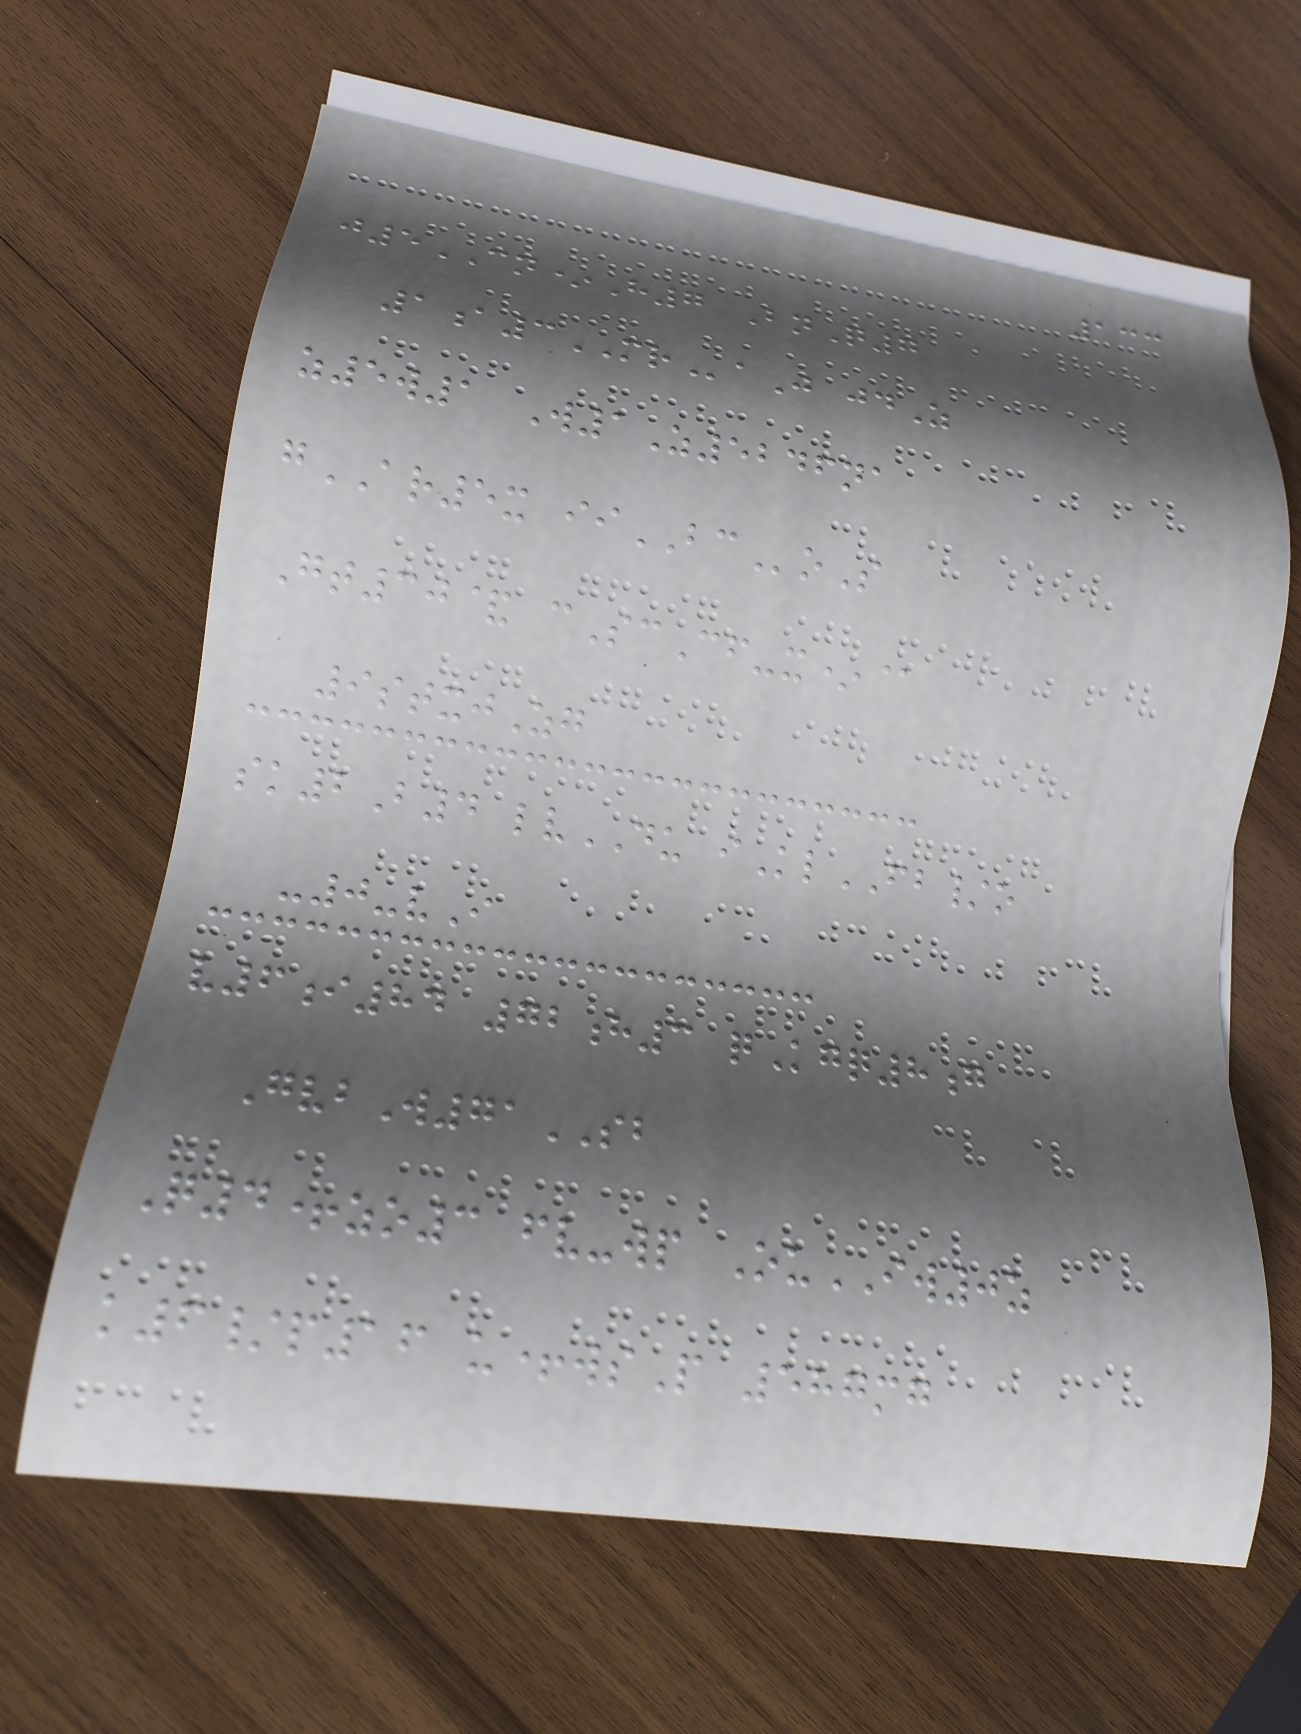133
j5CN*H7 BnQ7
1a3MRaJ jdZ
z5w1 W1Z5246na
gAR5x iiBCoS
Gt30& cScCf-x*@
9stxjZg
sk2B4 lvDU iKlFB/o
-0-vI
v6i84 72h3 qKgq8g
GvbW71SB
Q4+zo3 fv-wp OuIW0z
k6/p16 u+wsP 587mg
